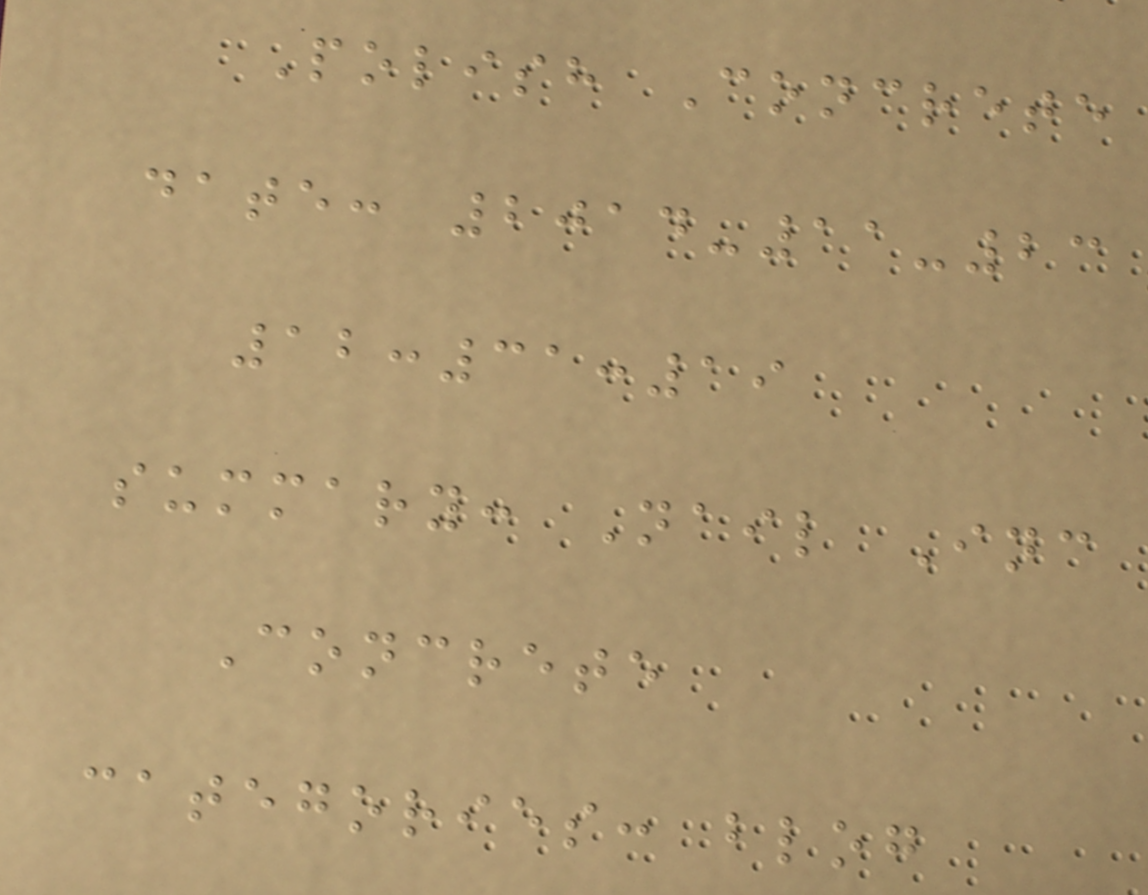Polish Concrete
date: 2014-11-23
12:31:19
summary: Nail Inc
Concrete
categories: blog
